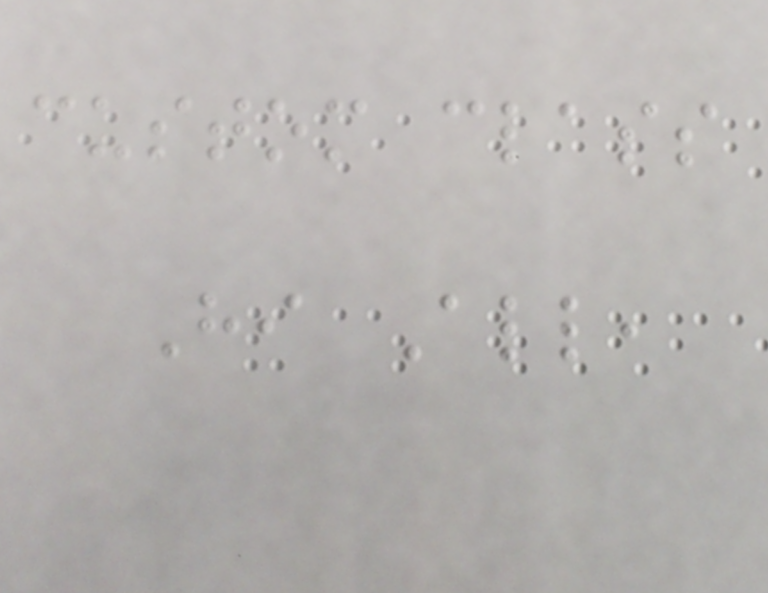custom class
Hi All,
